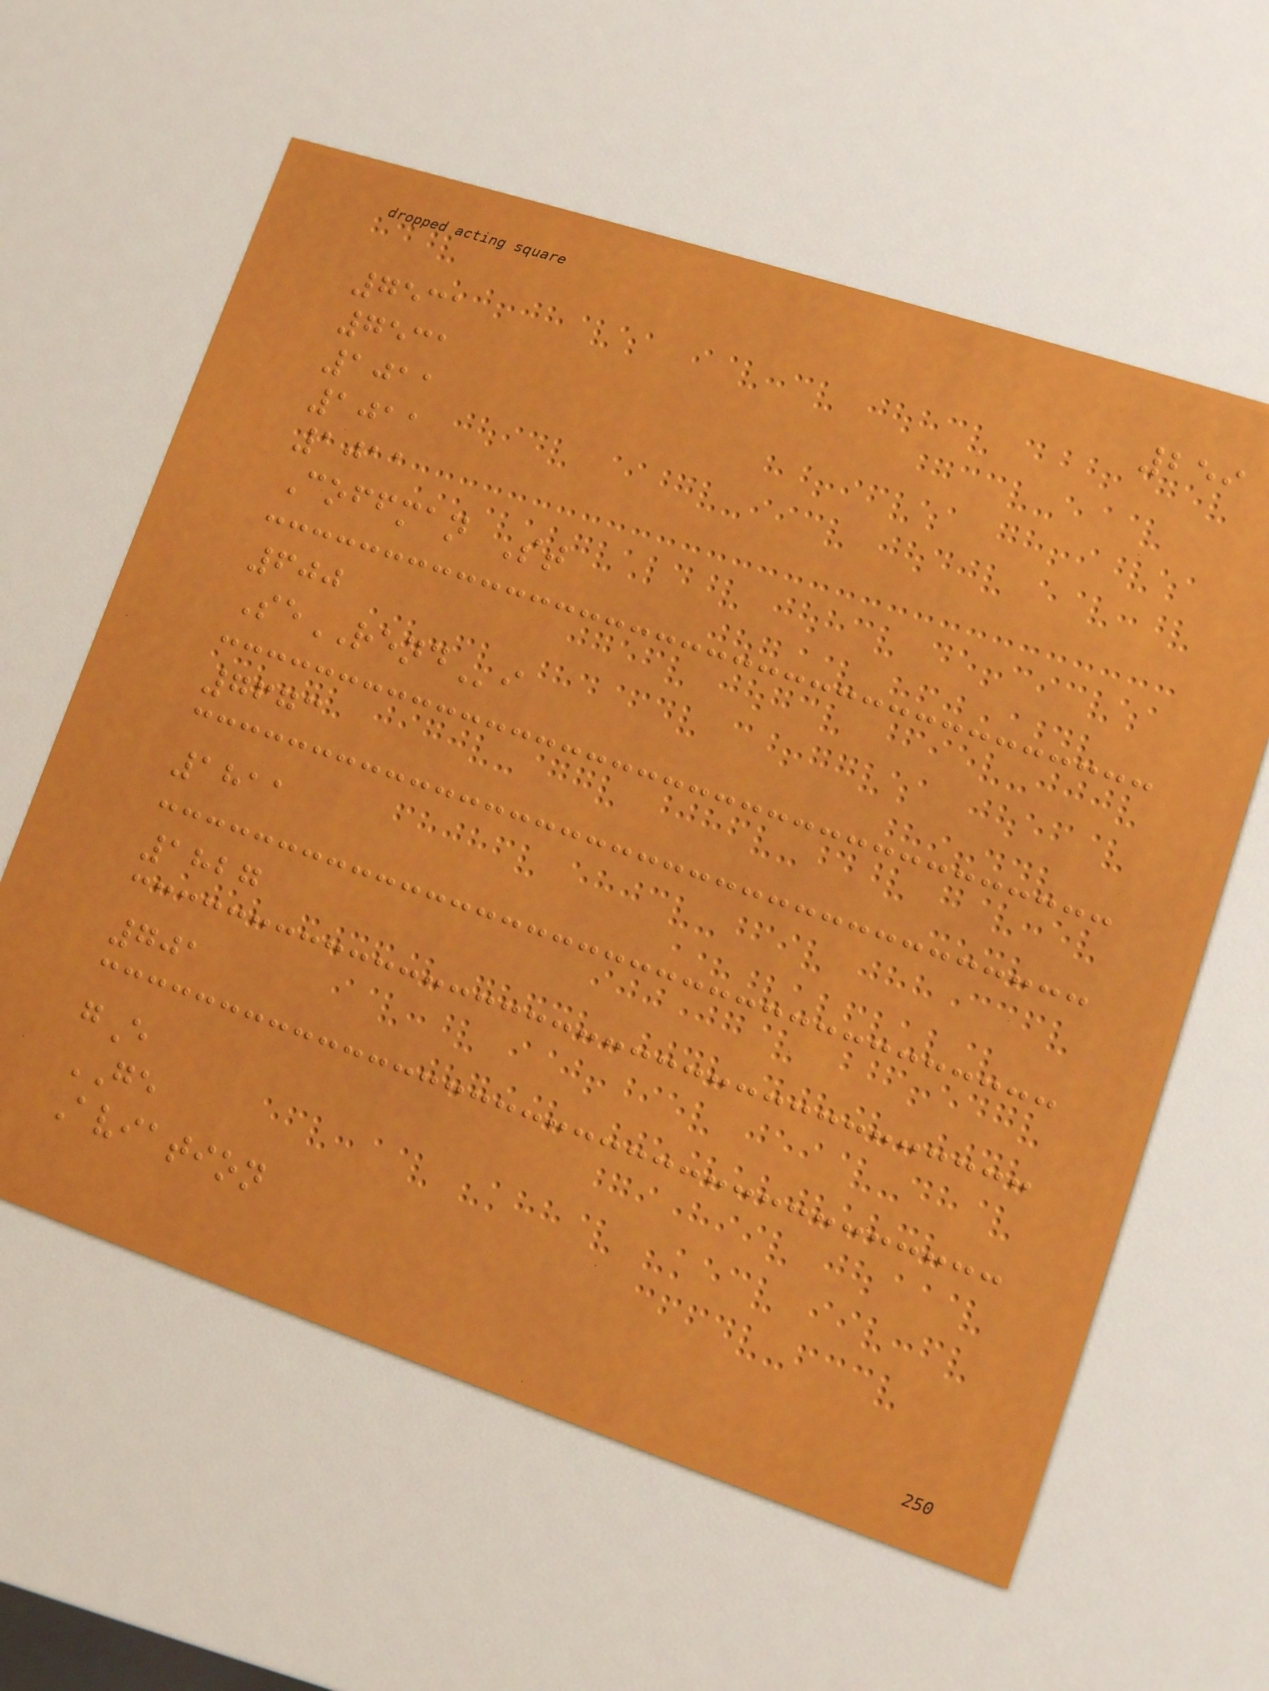259
7531
7531
1011
1011
1011
Coffman St
600
SeRENDi
7673
1811
1827
701
gE
GE
Aviation
